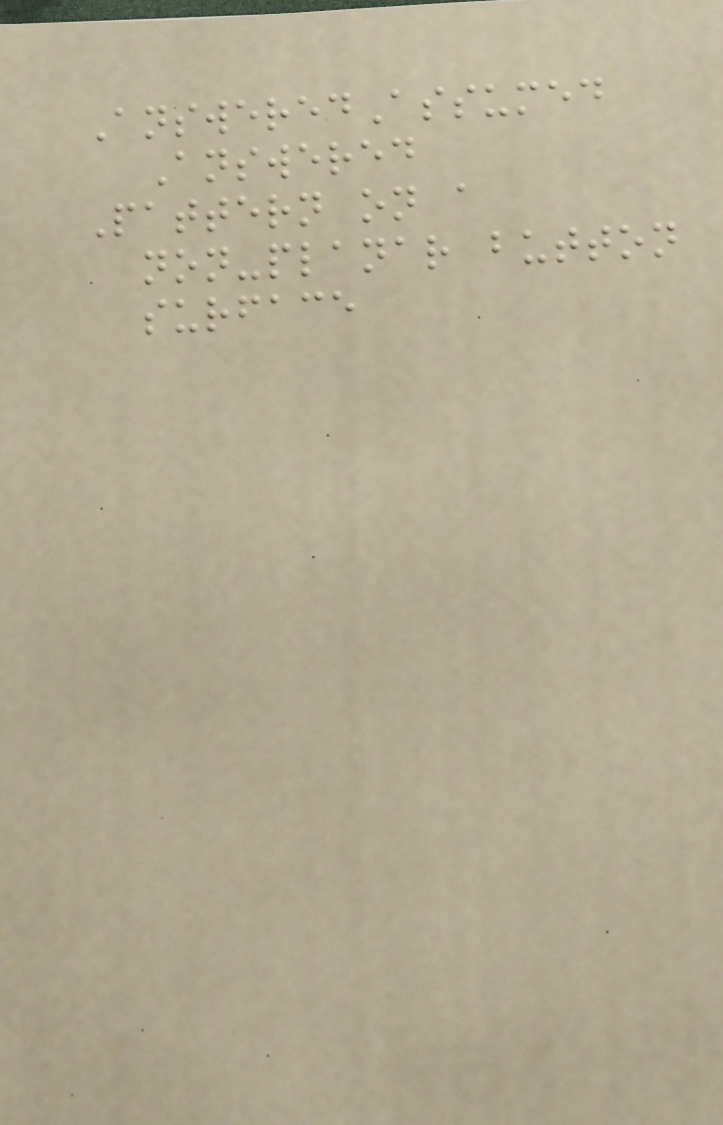AnsweredAssumed
Answered
Pattern on a
non-planar button
surface
